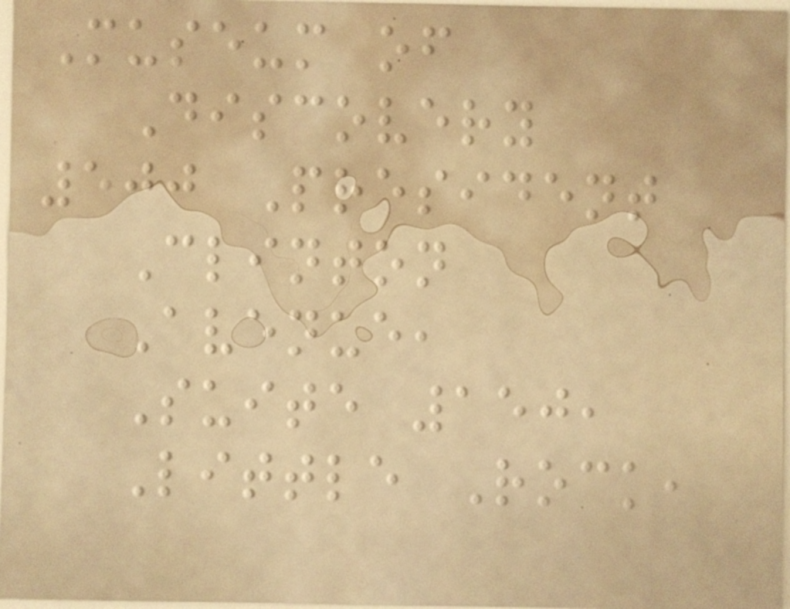Museum of
Discovery
500 President
Clinton
Avenue,
Suite 150,
Little Rock,
